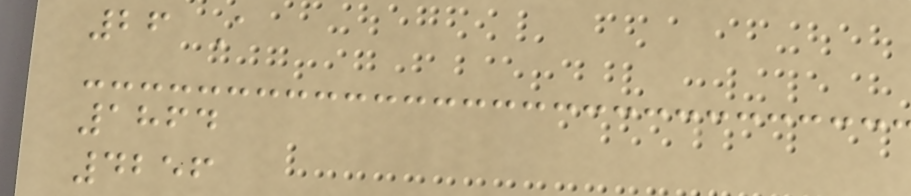26 A
1864
4256
